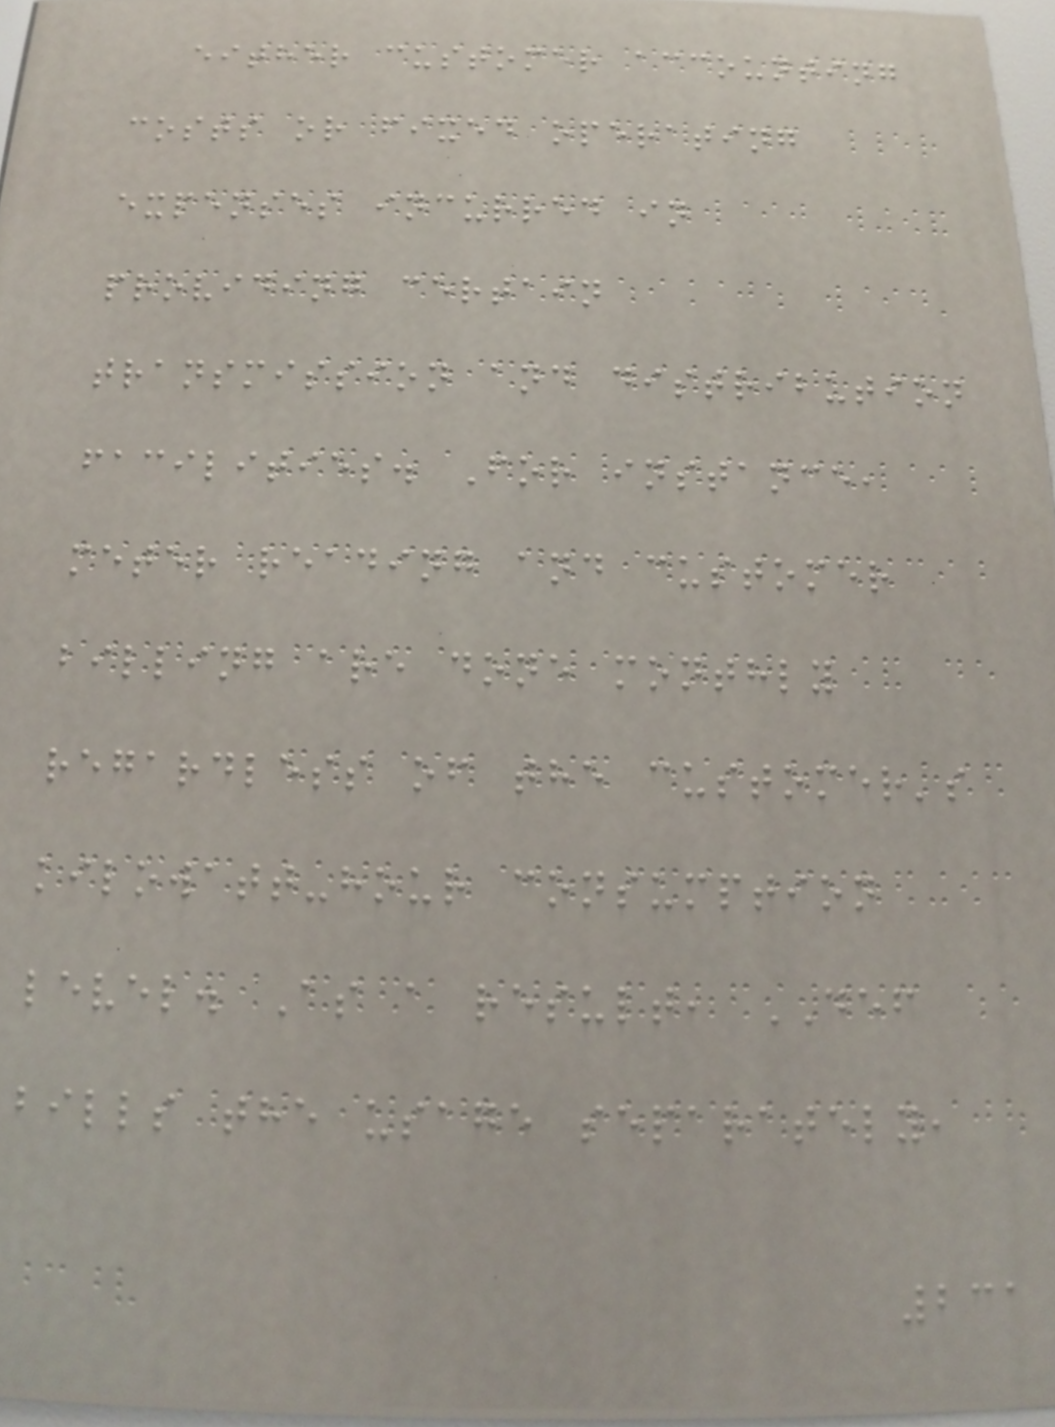either customer accounting
costs or fixed operating
expenses incurred in
providing certain
transmission and distribution
facilities. For instance,
meter reading and customer
billing are done monthly
regardless of the customer's
kilowatt-hour consumption
level. As a result, DEF
bills the usage separately,
231
